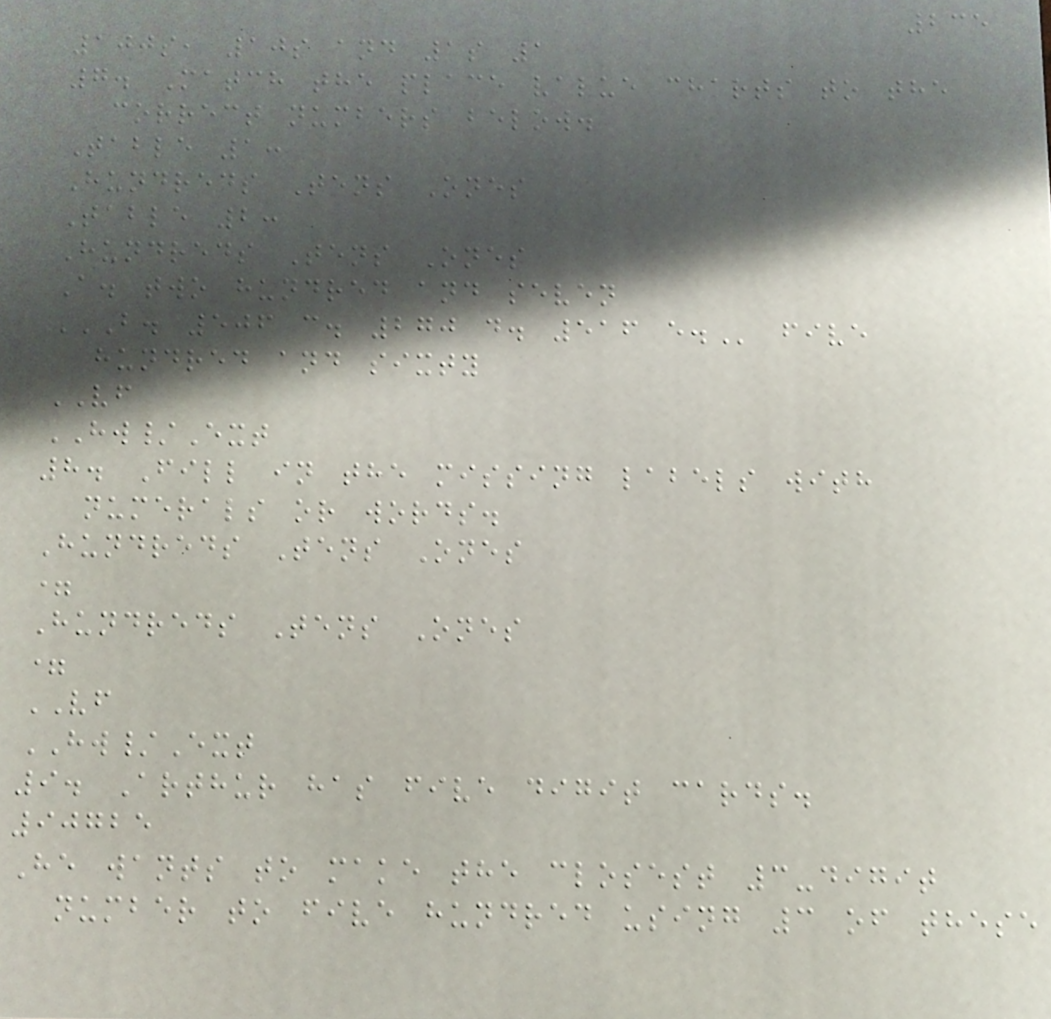235
100s, 10s and 1s 1
7. Match the place value charts to the
correct numbers below.
Table 1:
Hundreds Tens Ones
Table 2:
Hundreds Tens Ones
A. two hundred and seven
B. 506 C. 270 D. 516 E. five
hundred and sixty
VF
HW/Ext
8. Fill in the missing labels with
numerals or words.
Hundreds Tens Ones
=
Hundreds Tens Ones
=
VF
HW/Ext
9. Arthur has five digit cards.
90725
He wants to make the closest 3-digit
number to five hundred using 3 of these
